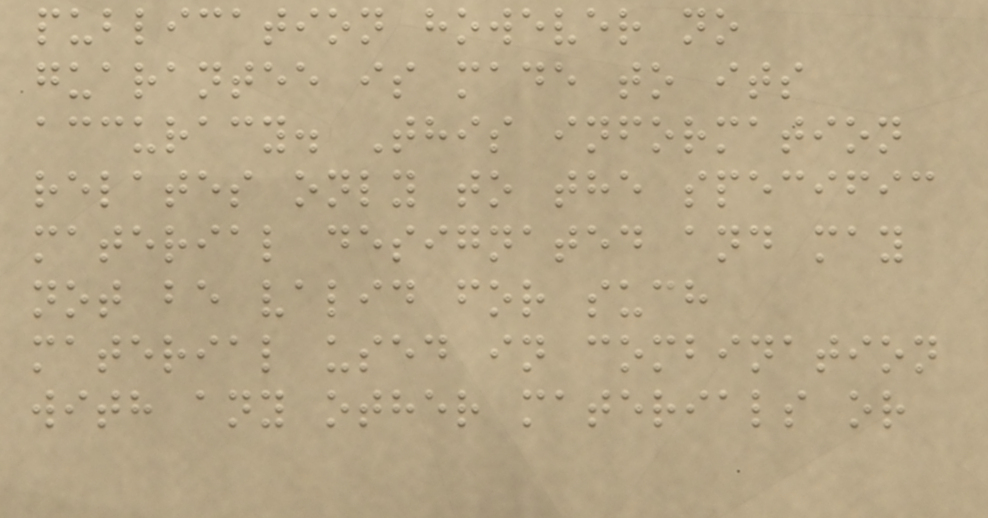publication however no
guarantee is made to its
accuracy. This information
relates only to the specific
material designated and may
not be valid for such
material used in combination
with any other materials or
